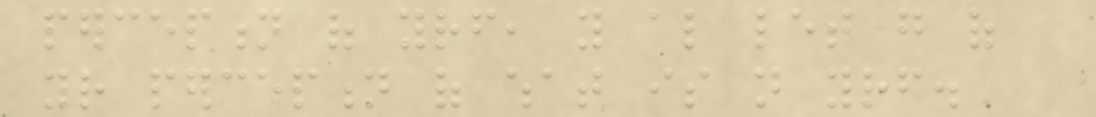perception of yourself, you also let go of
your perception of what is not yourself.
